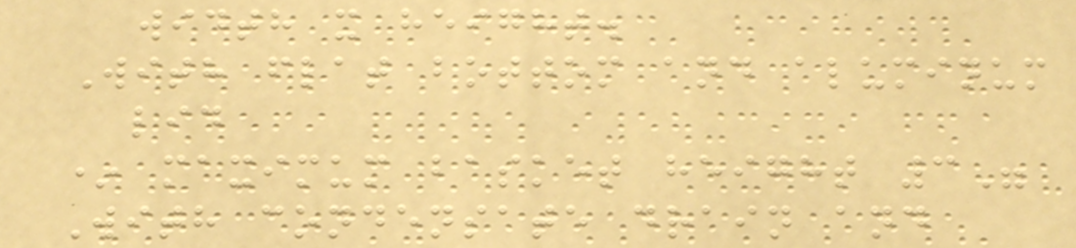width x height.
With flat bottom and aluminum
lid
* maximum basket height 3"
With condensate drain and
